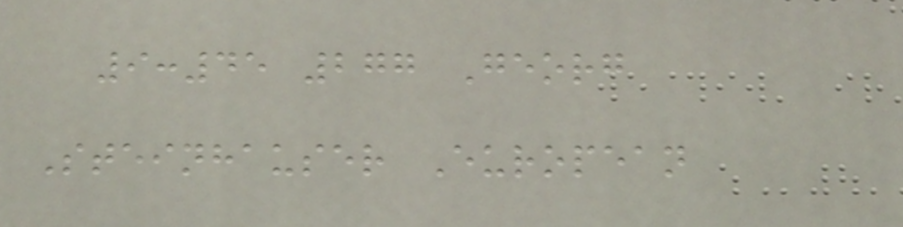9:45 277 Georg
Steinhauser European
